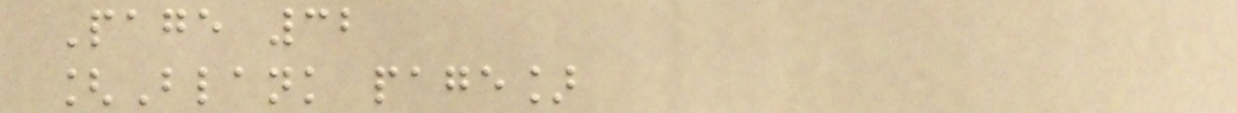Page 32
[Blank page]
